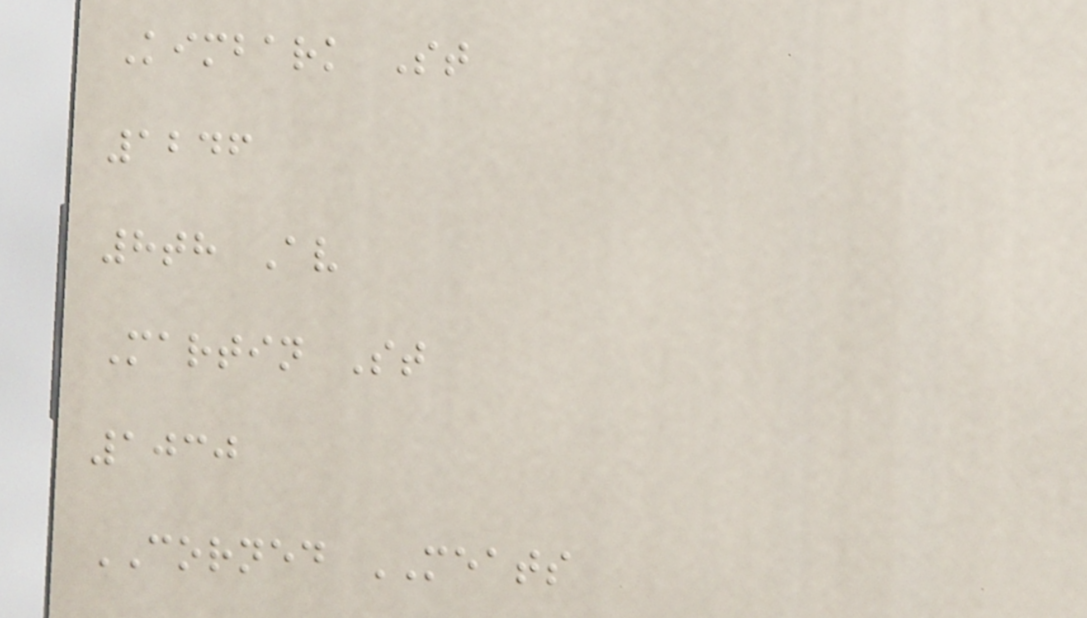Kimbark St
1246
8th Av
Martin St
1030
CORNED MEATS
